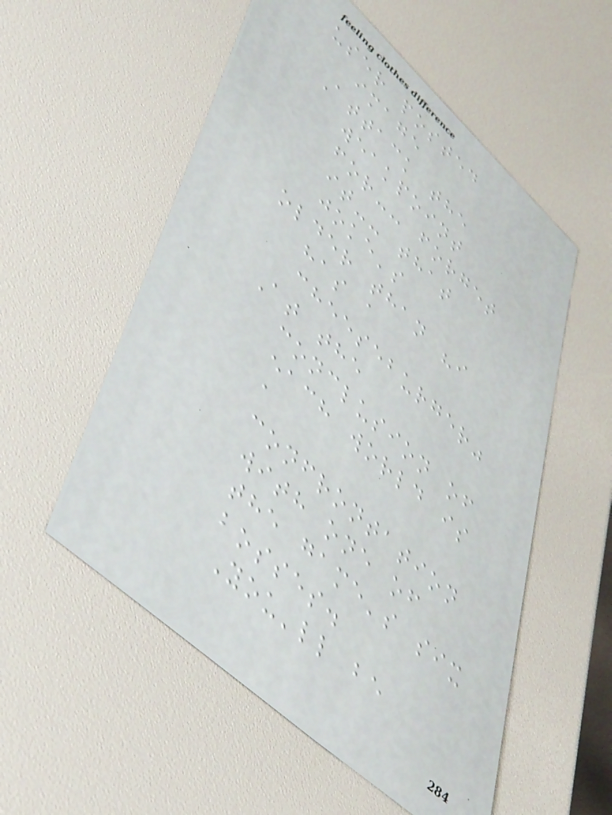user posted
image
Attack the
weakpoint
for-- forget
it-- that
joke's
older than "i
has a
cheeseburger"
At the
conclusion of
each world is
a
confrontation
with one of
the game's six
bosses.
You'll be
